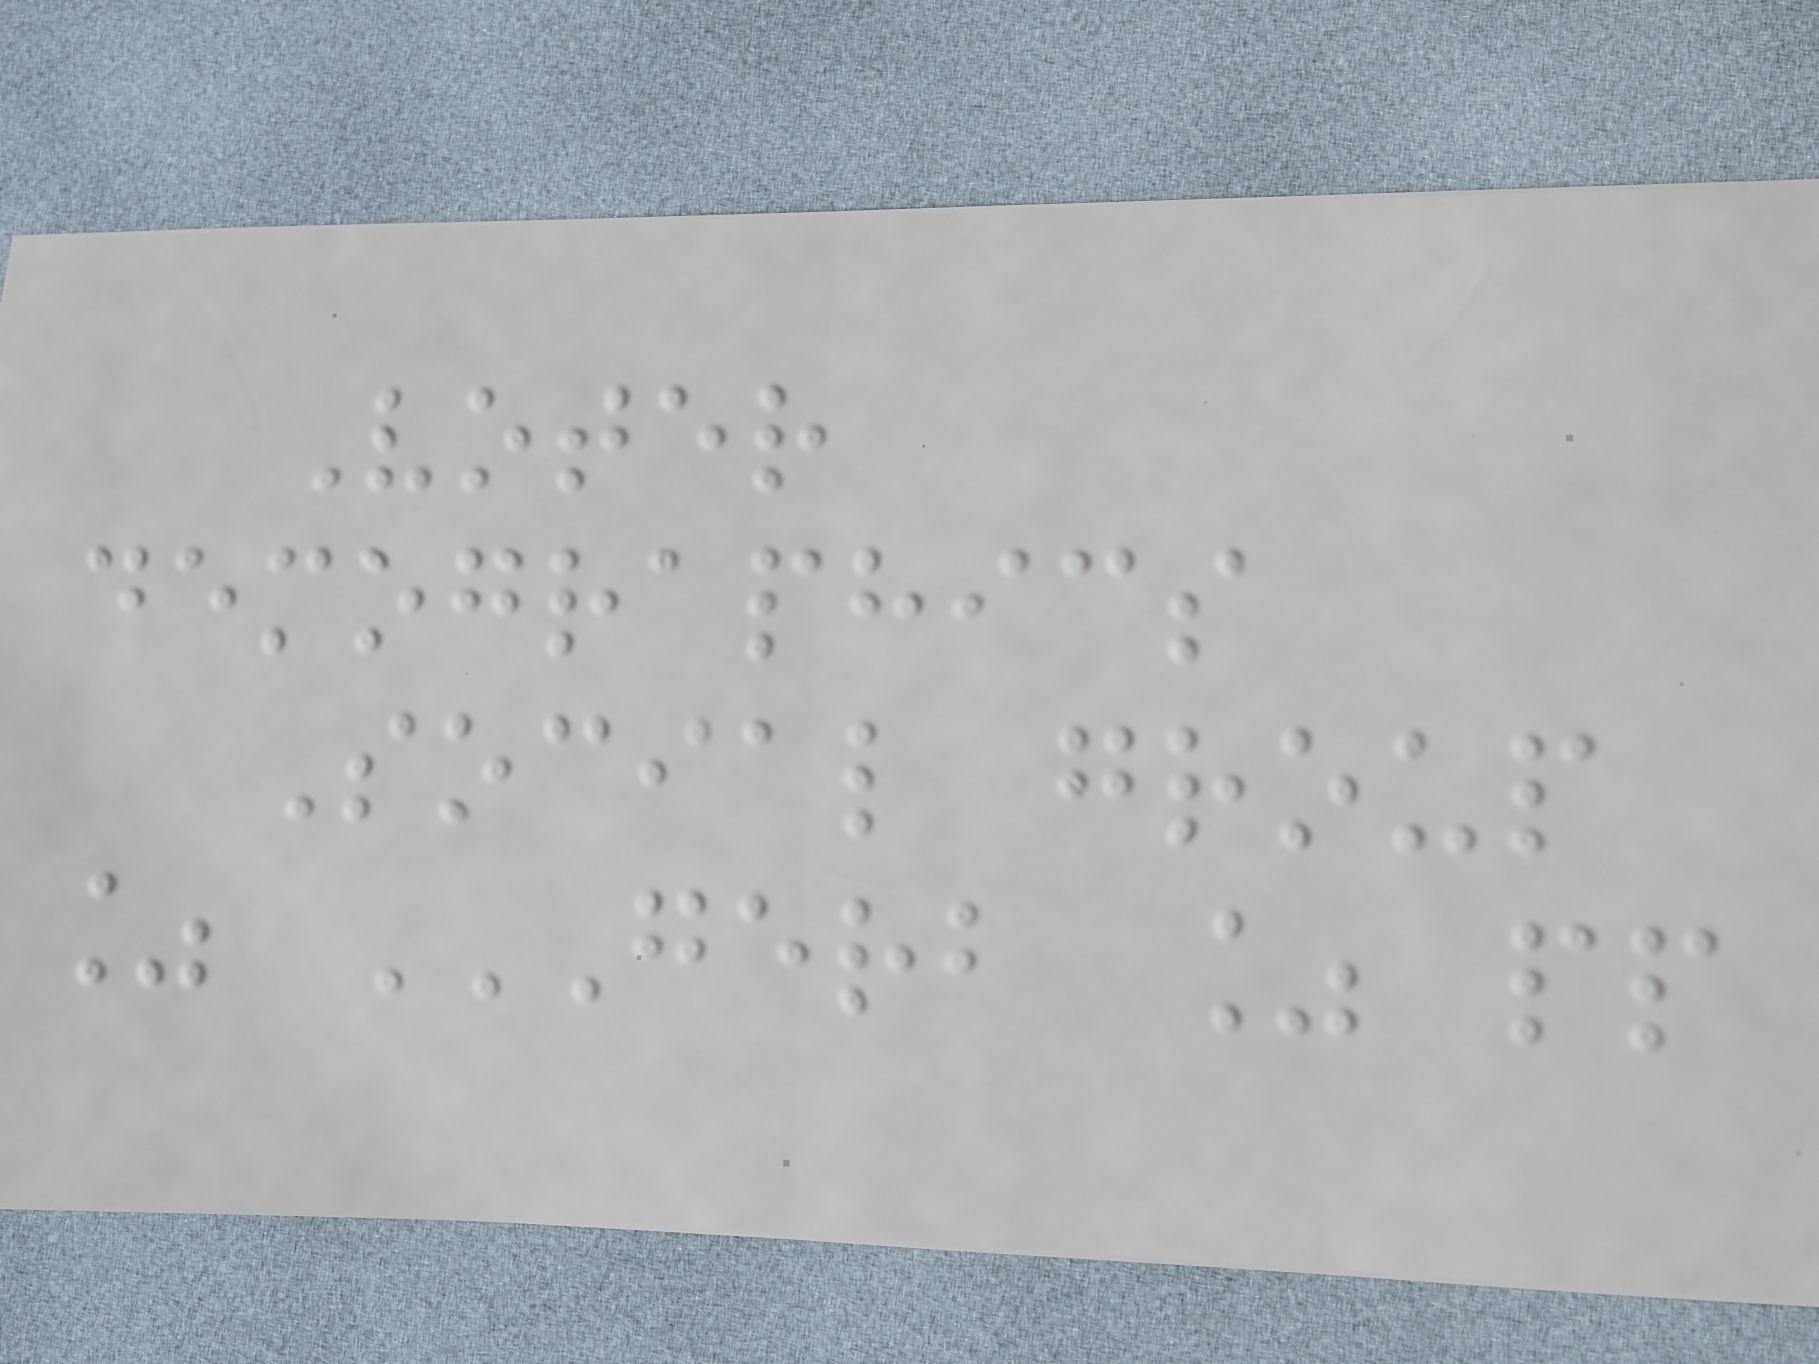Voter
demographics
Social group
% GERB % PP
